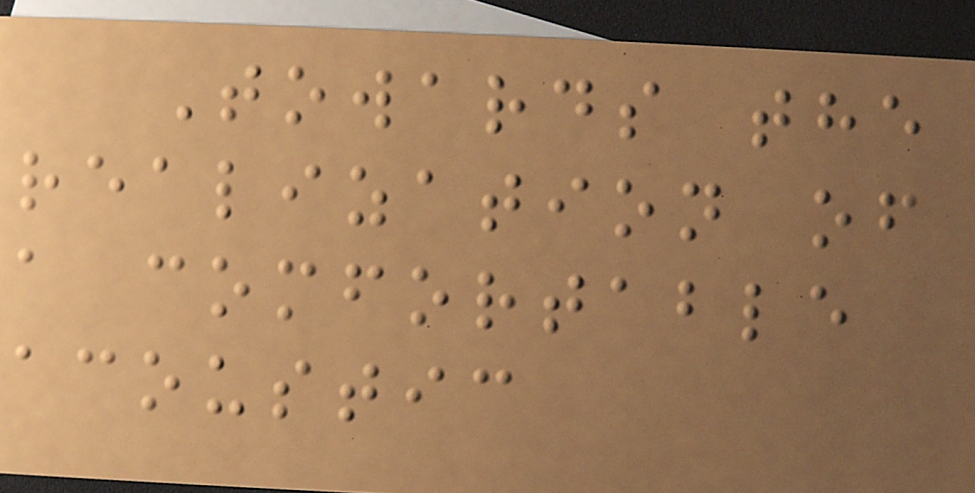Towards the
realization of
a comfortable
acoustic
